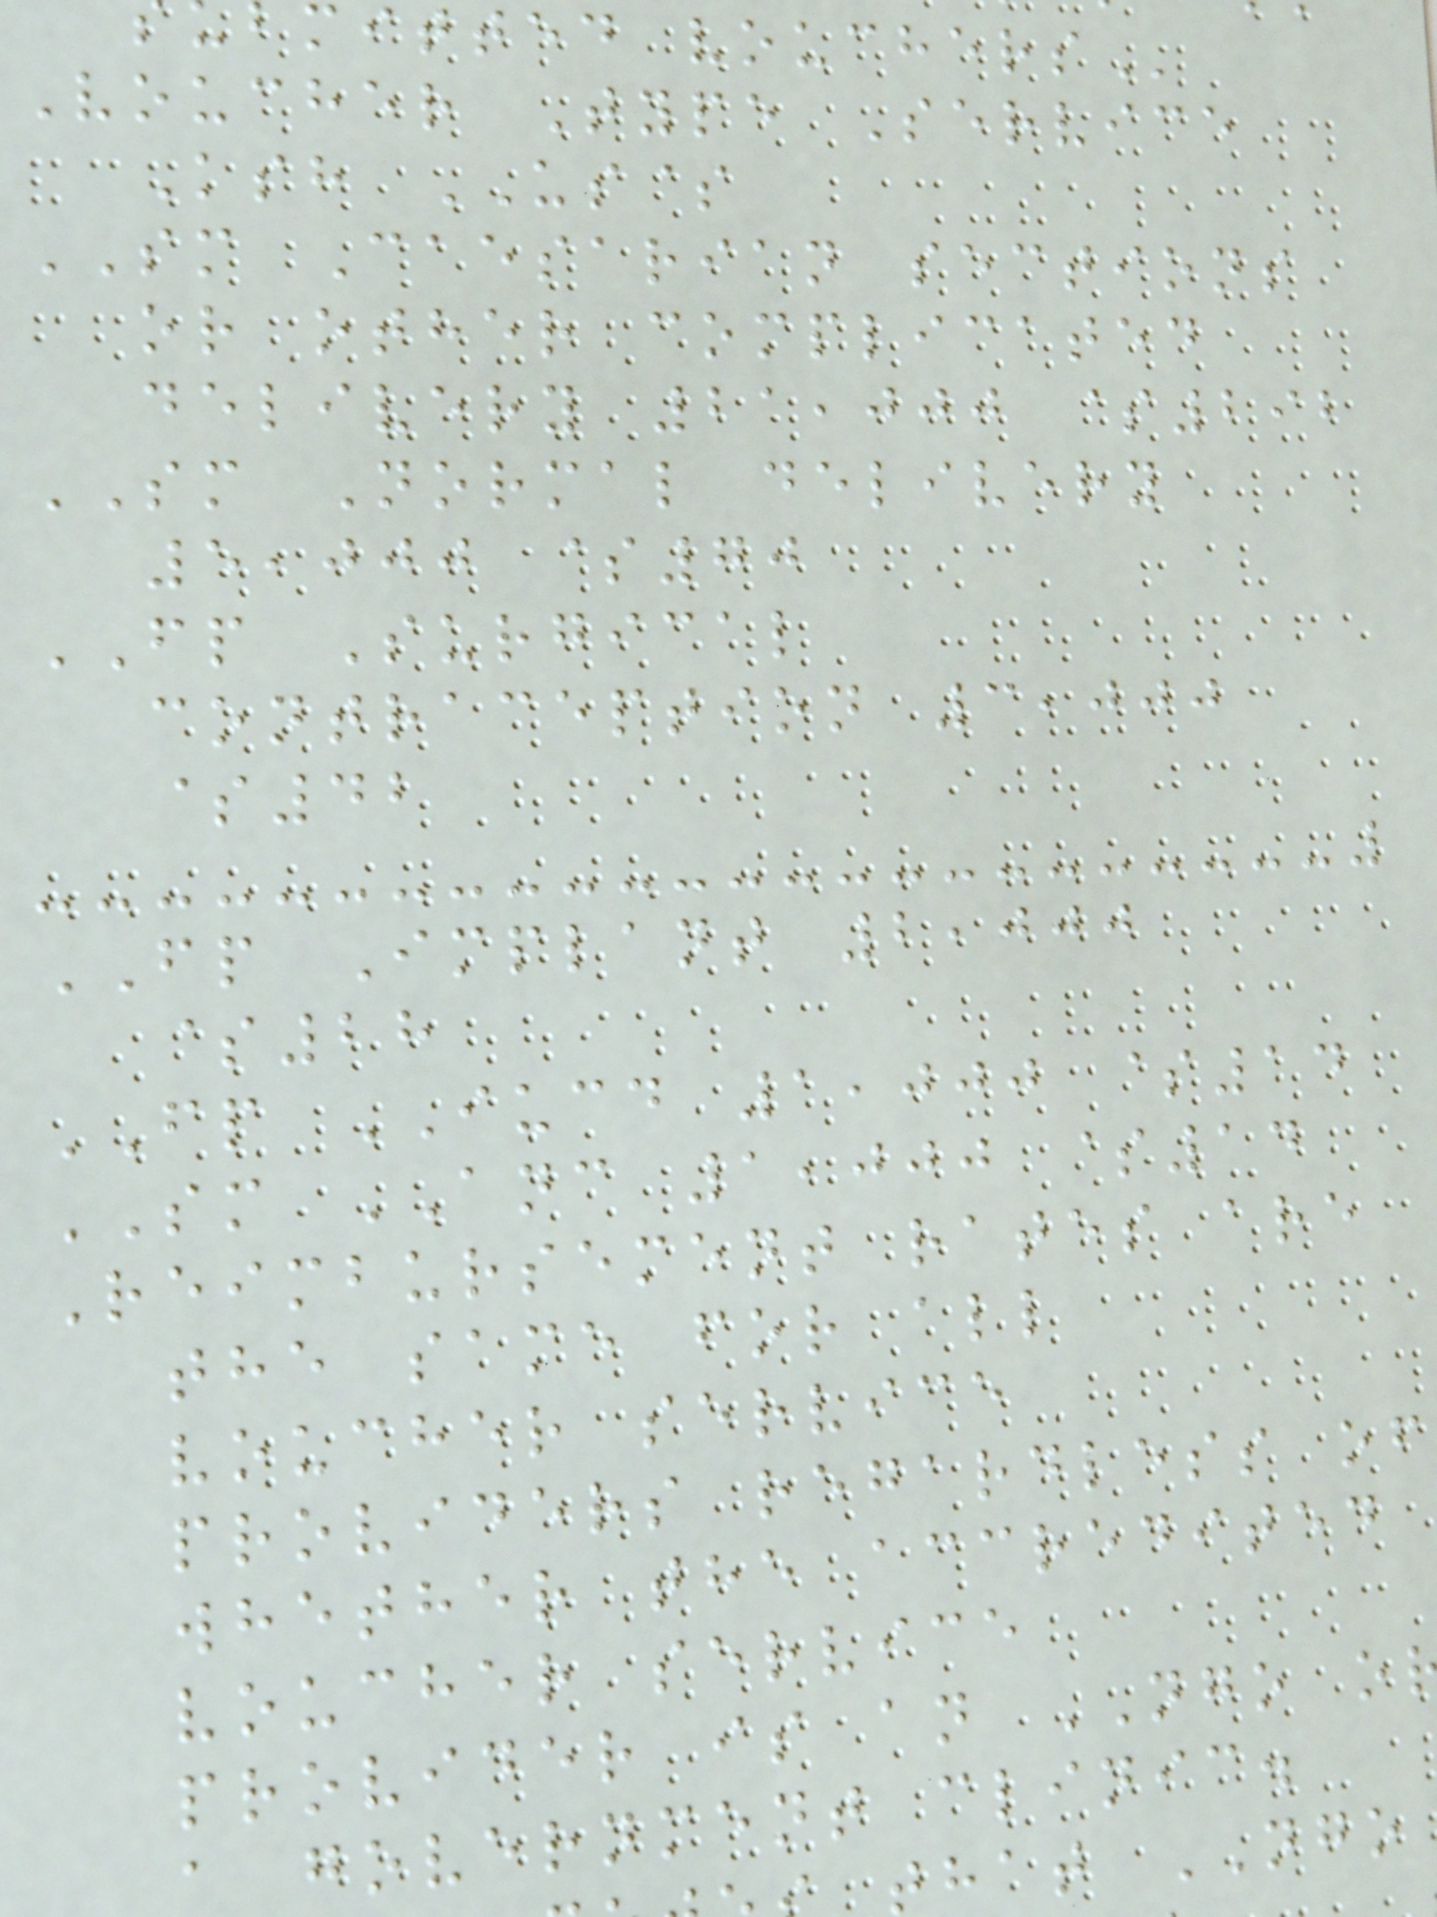mitted
Voucher Type Service
Ksh US$
SM Caesarian sections
or other complicated
delivery 21,000 $292
SM Normal delivery
5,000 $70
FP Surgical
contraception 3,000
$42
FP Implant 2,000
$28
FP IUCD 1,000 $14
SM ANC 1,000 $14
Reimbursement rates are
the same for all
voucher service
providers regardless of
whether the accredited
voucher service
provider is an NGO o
government clinic.
that NGO
